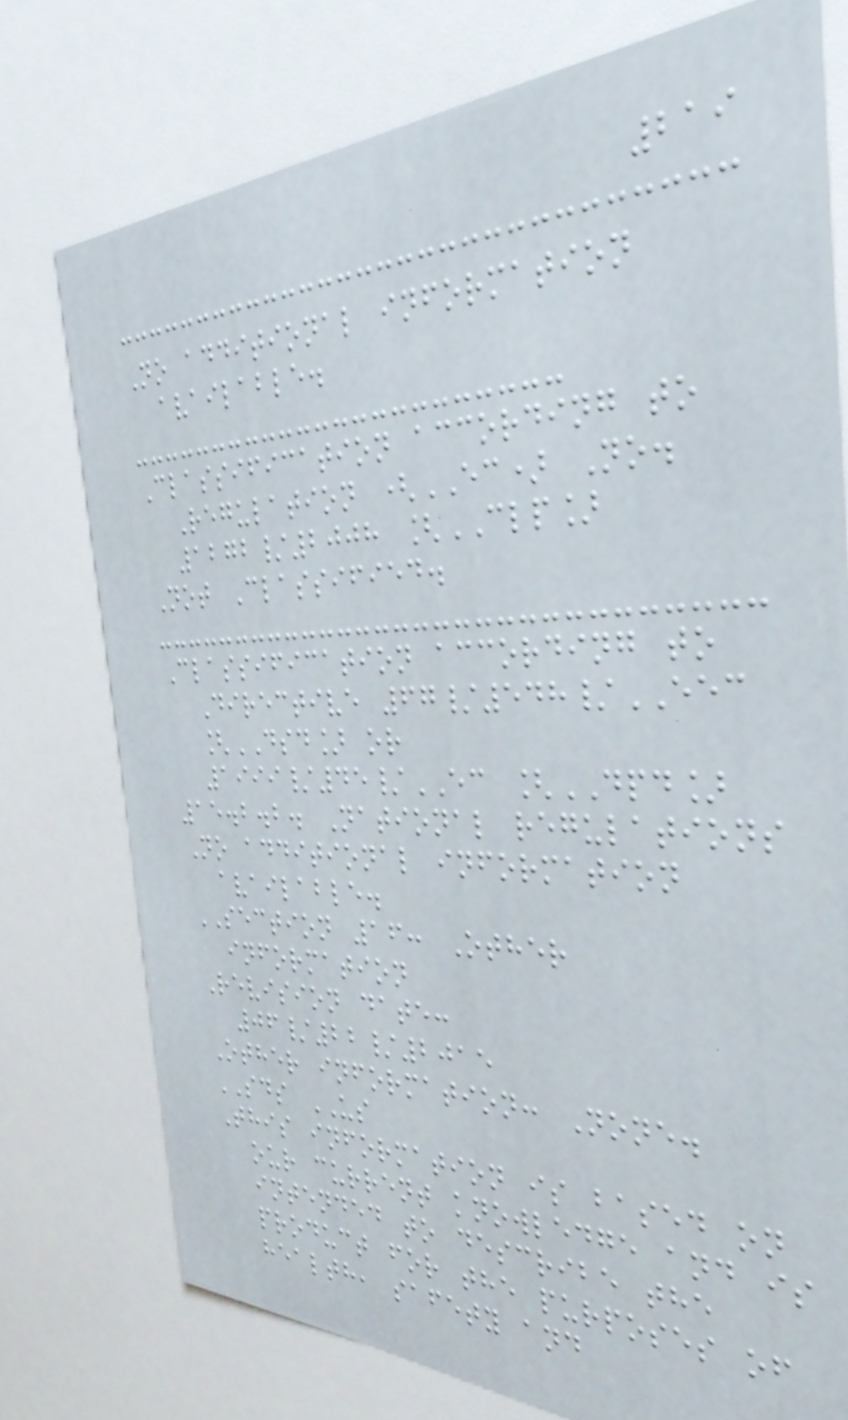219
No additional information
available.
Classification according to
Regulation (EC) No.
1272/2008 [CLP]
Not Classified.
Classification according to
Directive 67/548/EEC
[DSD] or
1999/45/EC [DPD]
15.2.2. National regulations
No additional information
available.
SECTION 16: Other
information
Revision date:
06/22/2015
Other information: None.
SDS US
This information is based on
our current knowledge and is
intended to describe the
product for the purposes of
health, safety and
